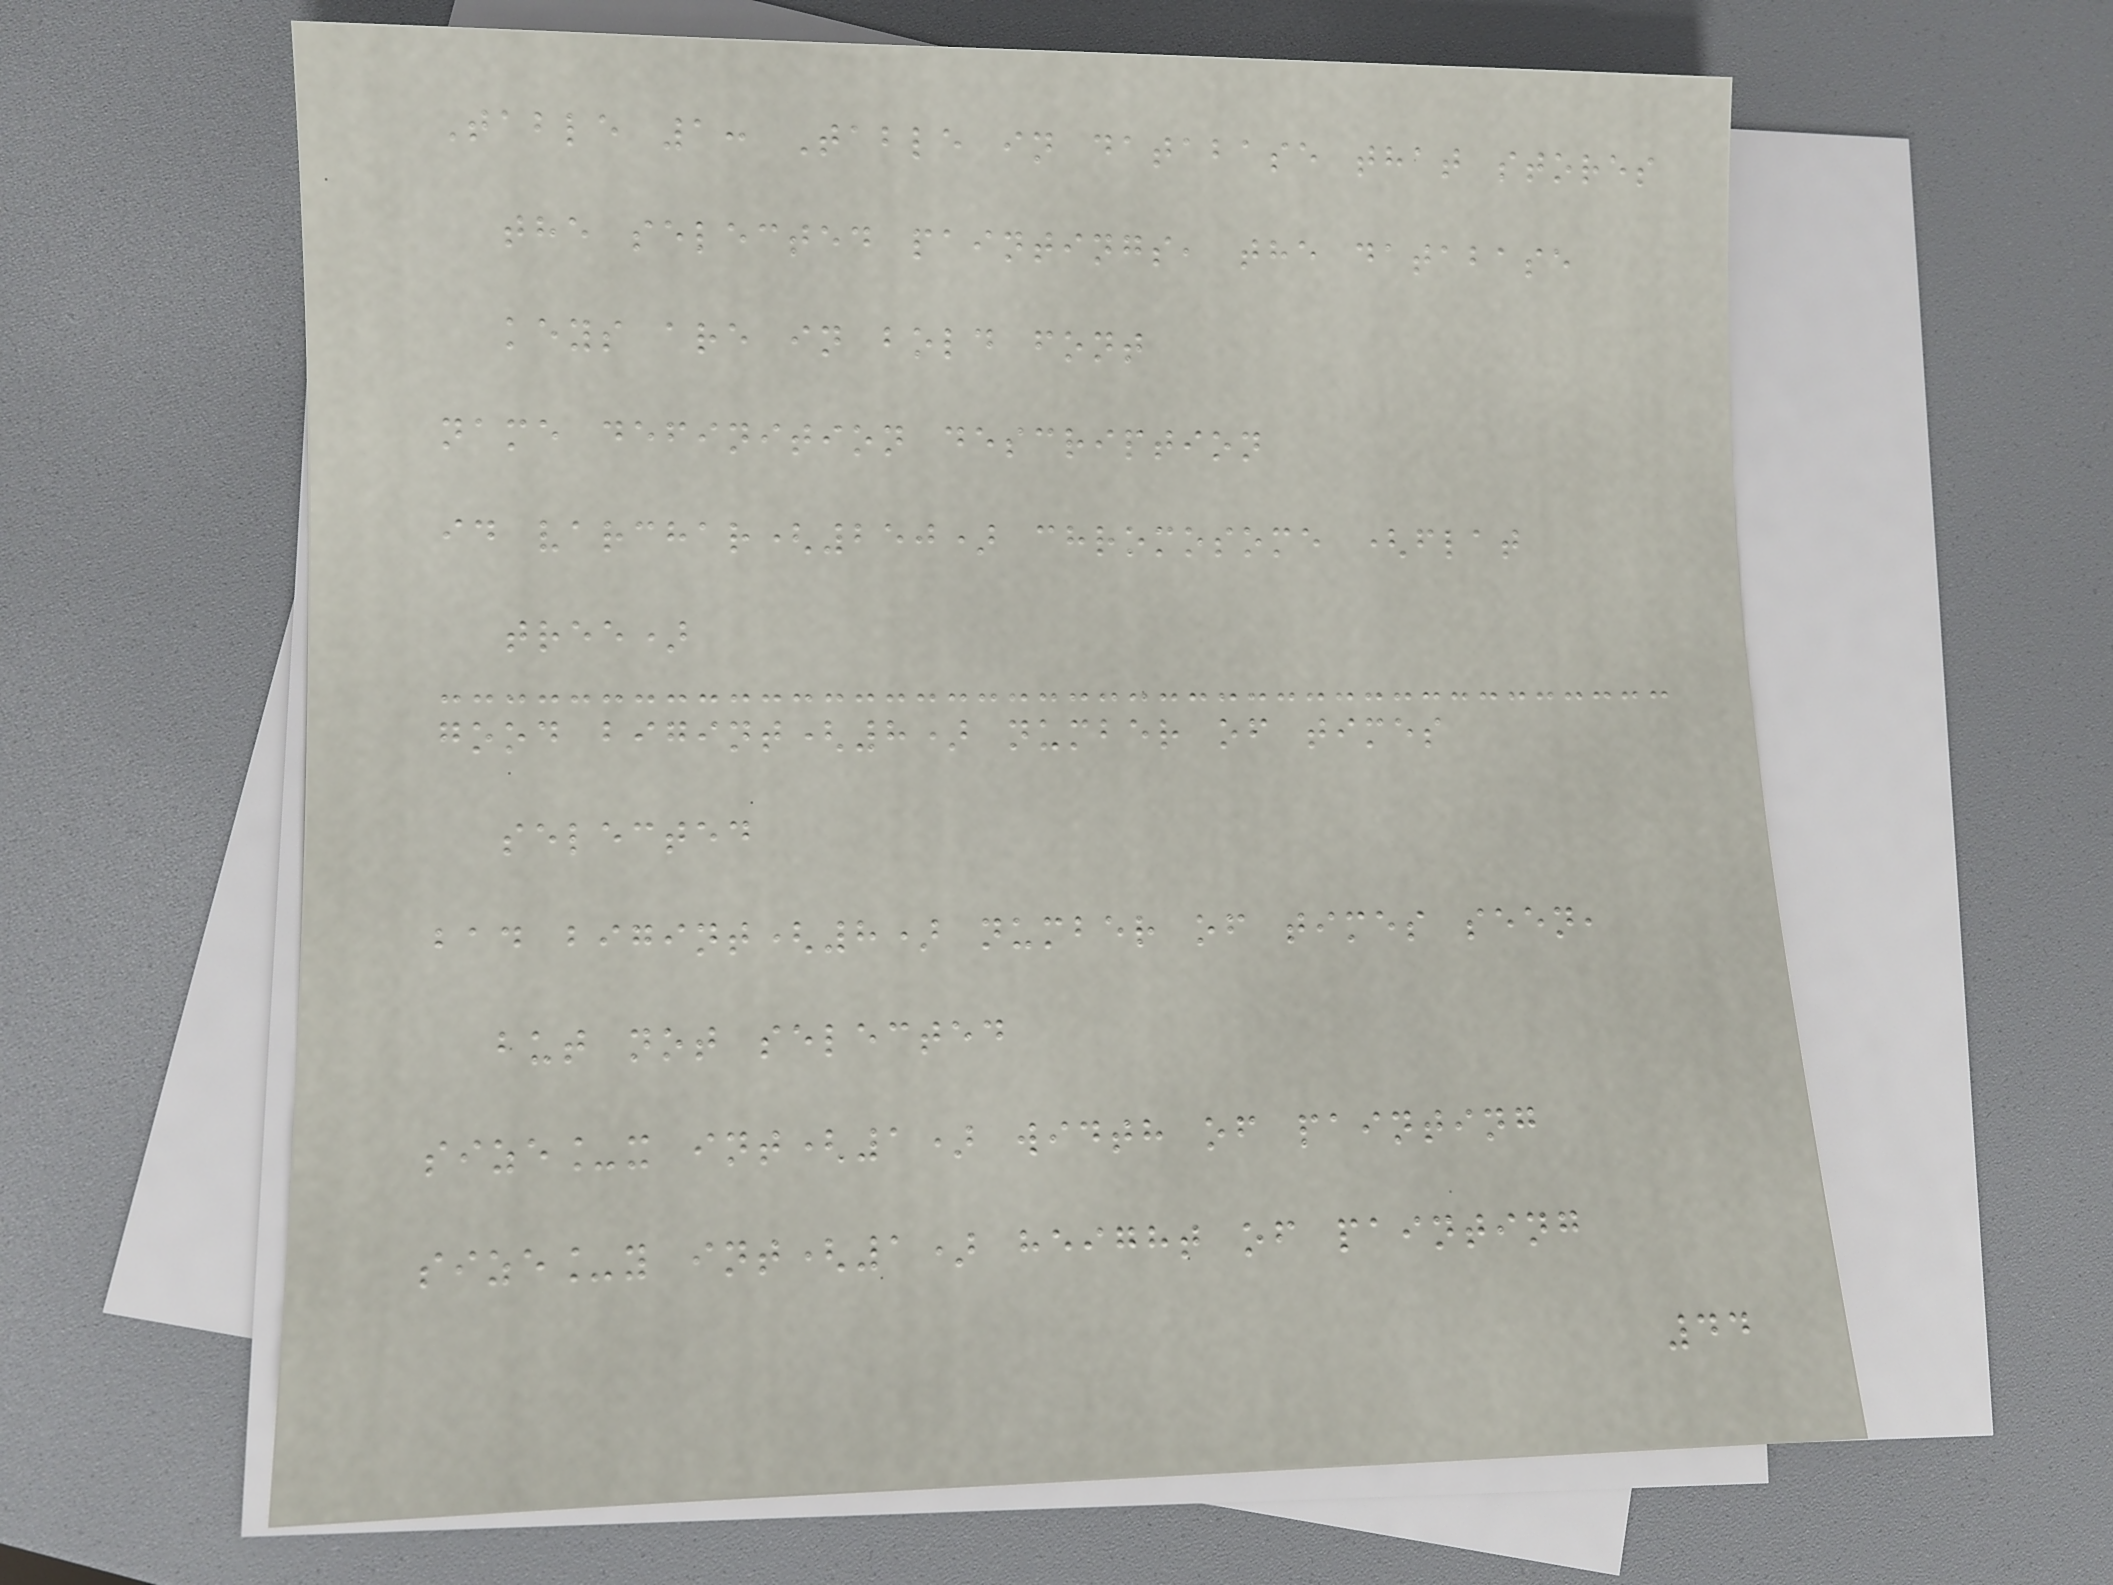Table 1: Table in database that stores
the selected paintings, the database
keys are in bold font
name definition description
id varchar(250) chromosome (flat
tree)
good bigint(8) number of times
selected
bad bigint(8) number of times seen,
but not selected
size_x int(1) width of painting
size_y int(1) height of painting
44
